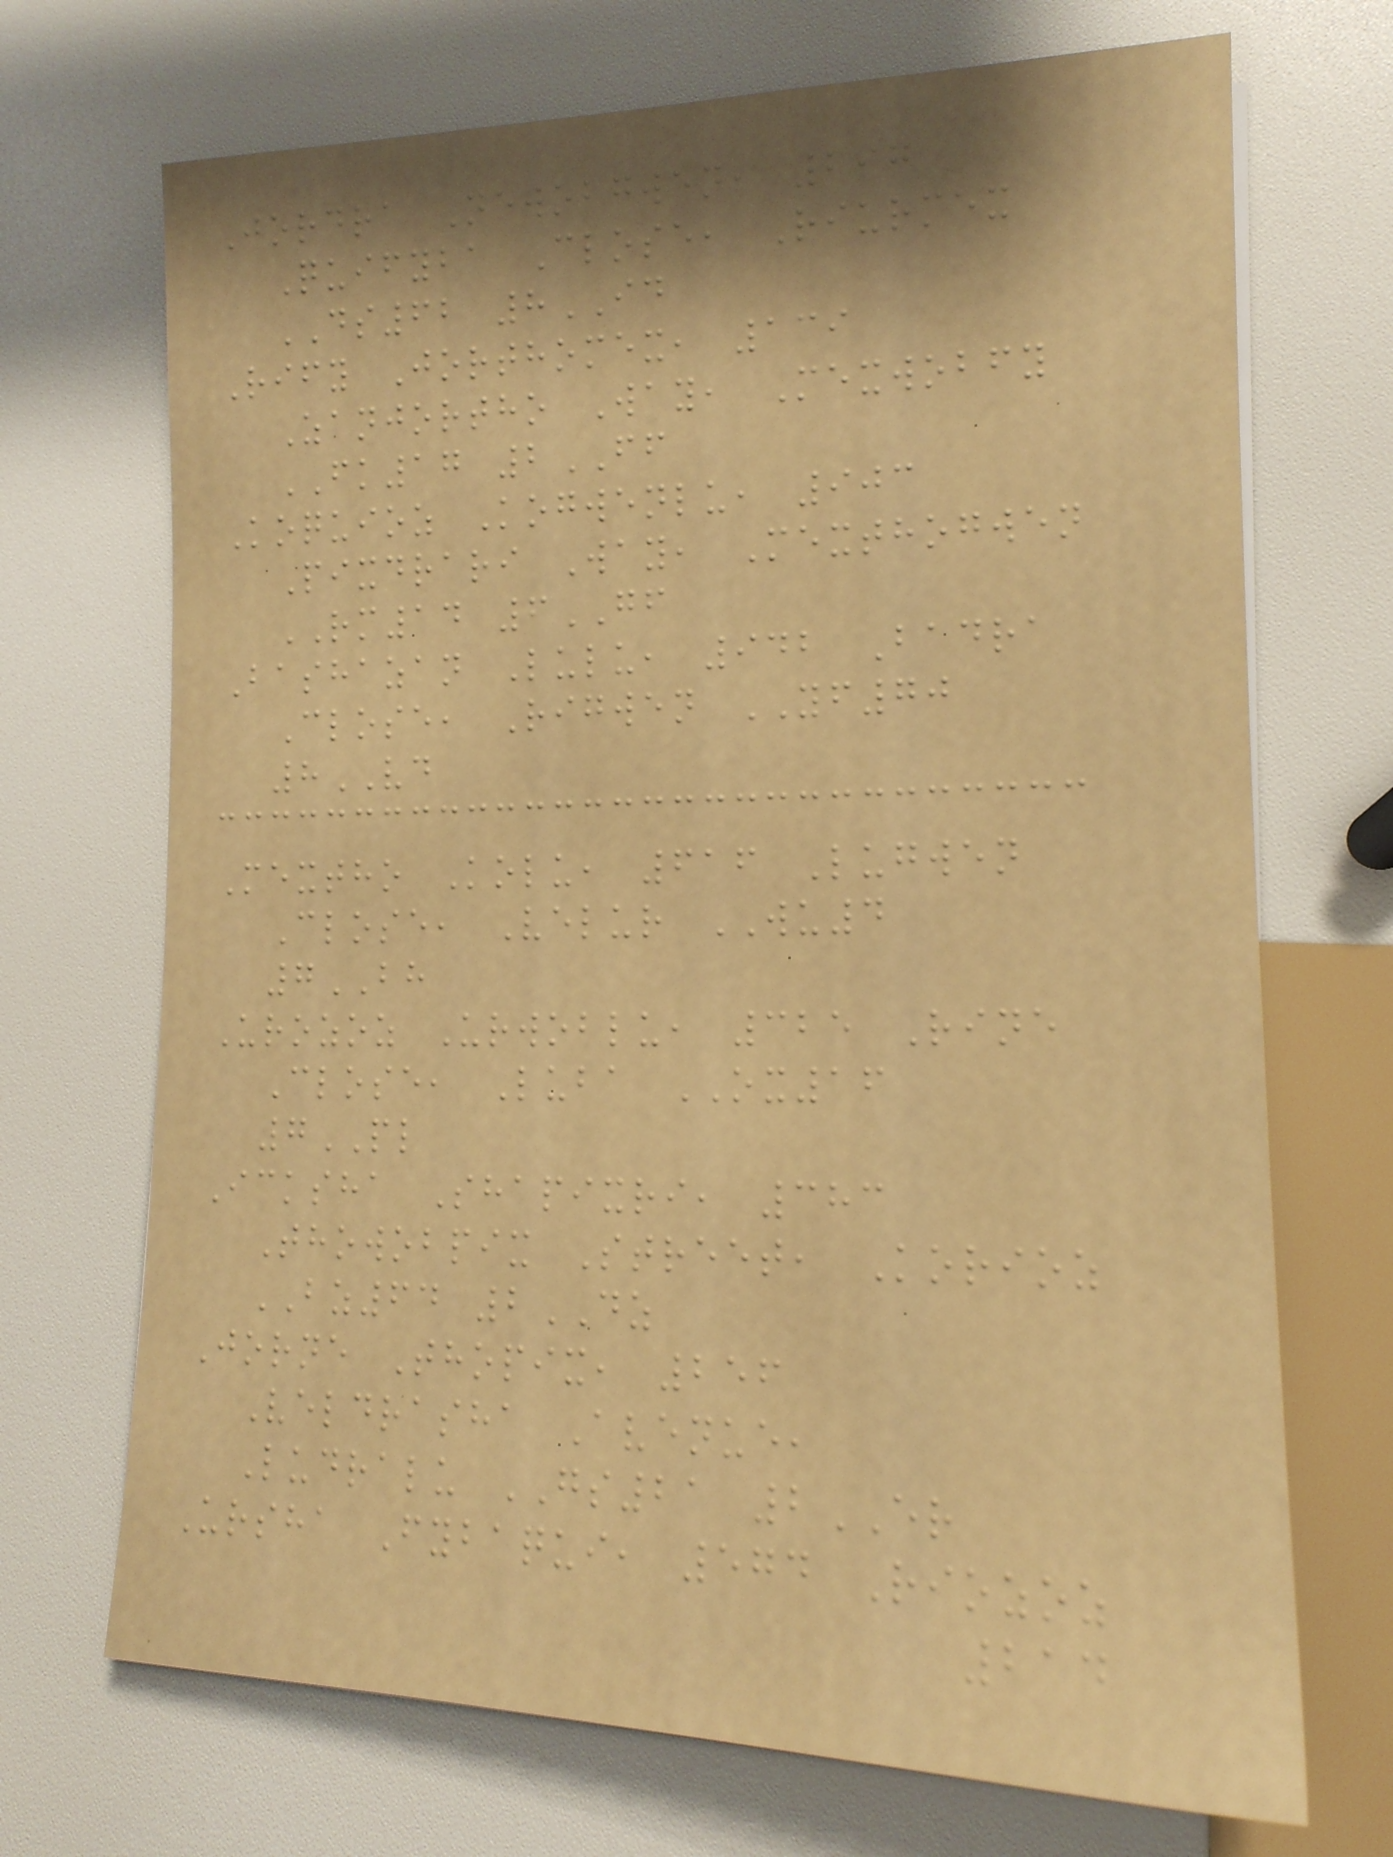Jordra Newobgwen, 297
Quifyba Close, Riurmex
DS62 8ID
Rify Jorthomex, 139
Zanjortho Way, Mexwobfy
FK17 2FF
Koquioz Kogwenlu, 903
Pixdrari Way, Mexthogwen
RM14 6GF
Bashazan Lulu, 942 Badra
Close, Rigwen YF70
8VD
Mextho Kolu, 616 Lugwen
Close, Velur WU4
7BH
Urozoz Urwoblu, 325 Rine
Close, Luba OX16
7PL
Icksha Shapixri, 383
Thowobpix Street, Korioz
BZ64 2DZ
Jorne Thopix, 256
Veldrasha Avenue,
Ludralu GS21 2ER
Ursha Fybaqui, 574 Riozoz
214
